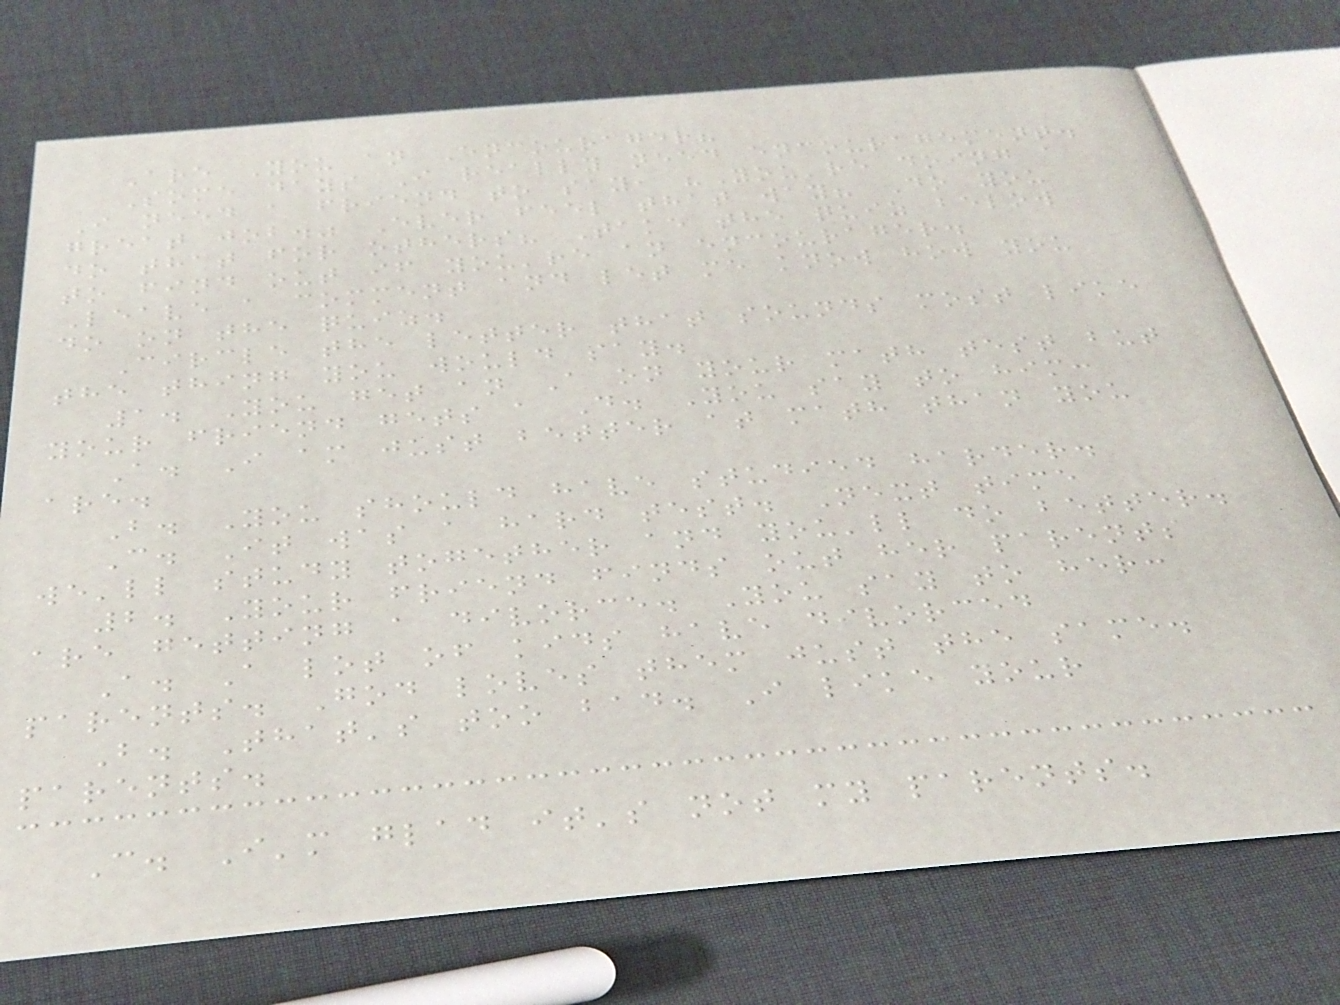Are You an Encourager?
Some days I really need encouragement.
I need a friend to say, "You're doing a
great job." Ever feel that way? Do you
do that for others? Take the quiz below
to find out if you're an encourager.
Leave a comment and let me know how you
do on the quiz.
Circle the letter that sounds most like
the thing you would say.
1. You get an A on your math test but
your friend gets a D. You say to him:
A. I am just better at math than you
are.
B. You should have studied harder.
C. It was a hard test. Next time
we'll study together and you'll do better.
2. Your friend finds out her parents
are getting a divorce. You say to her:
A. A lot of kids have divorced
parents. God loves them just the same.
B. That's too bad. I like your
parents.
C. I'm glad it's not my parents.
